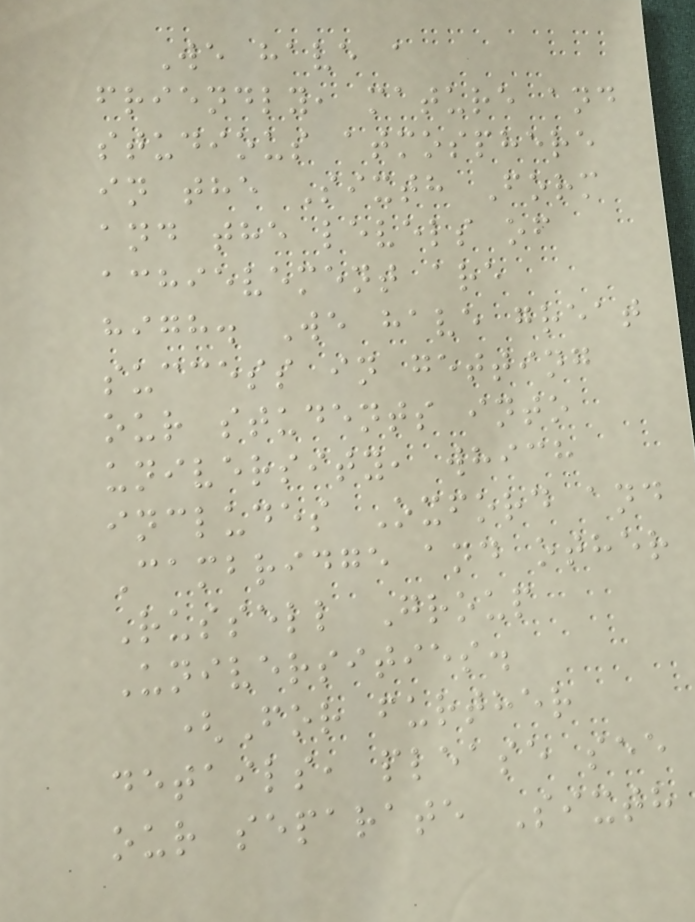We have a
friendly, mature and
studious atmosphere
in the Sixth Form
and the levels of
achievement are
high. We have great
success in getting
our students into
university, which
includes Oxford and
Cambridge and other
Russell Group
Universities.
(For further
details, please see
our separate Sixth
